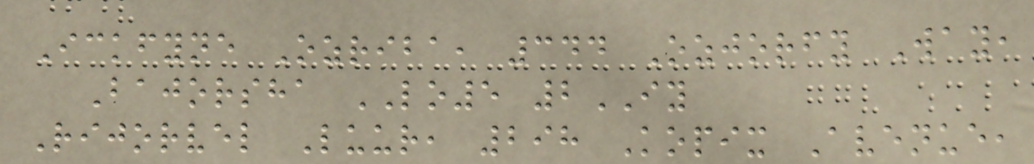Ickfyne Ozriba, 344 Ozjorfy Way,
Bajorsha LO5 2IY
Rijorvel Luur, 298 Kopix Avenue,
